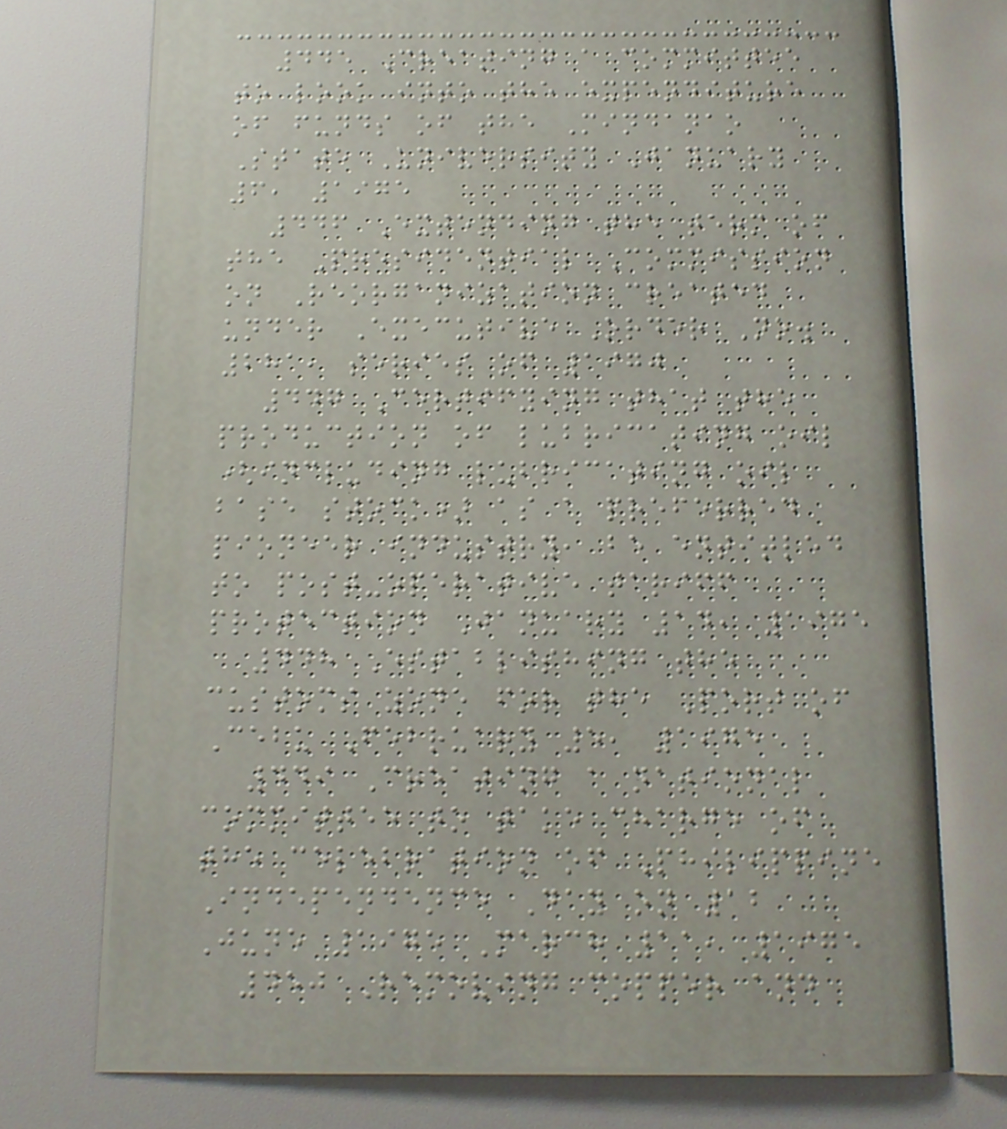445 Creating a committee
to look into the expenditure
of funds of the Mindanao
State University January
6, 1975
446 Extending the term of
the Presidential Commission
on Reorganization created
under Executive Order No.
281, series of 1970
447 Certifying that the
production of lubricating oil
(including lubricating oil
base stock) as a preferred
pioneer industry, be entitled
to post-operative tariff
protection January 14, 1975
448 Establishing the
customs zone for the Port of
Cebu February 5, 1975
449 Creating a national
committee to take charge of
the celebration of Philippine
Independence Day on 12
June 1975 March 11, 1975
450 Removing copper and
